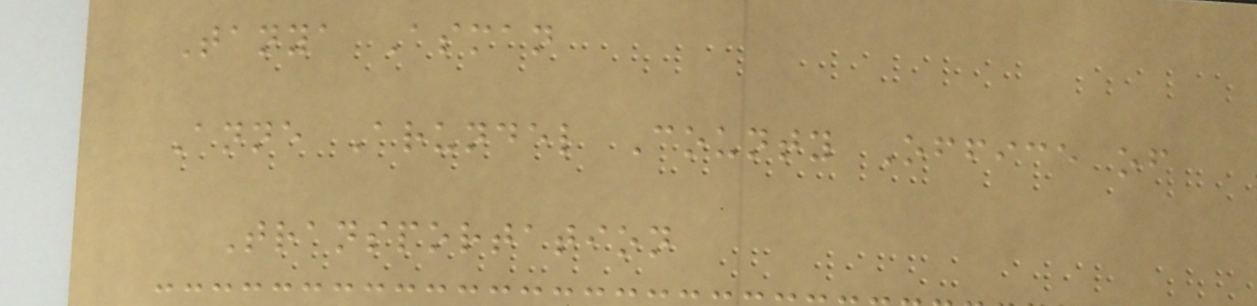Tanya Asman
Anne Arundel County Office of
Transportation
